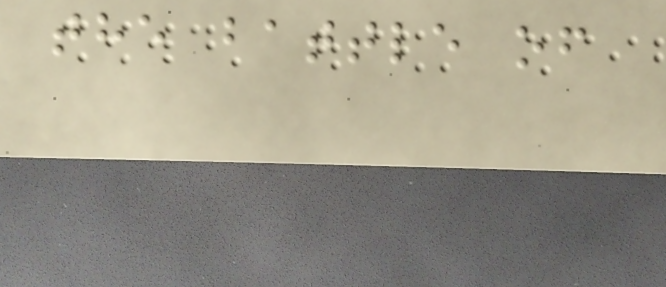the battle of
